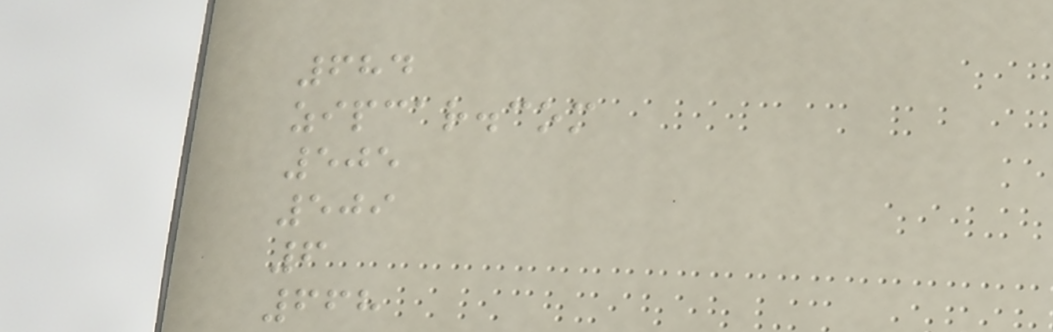684
zipcar.com
505
509
6
668
